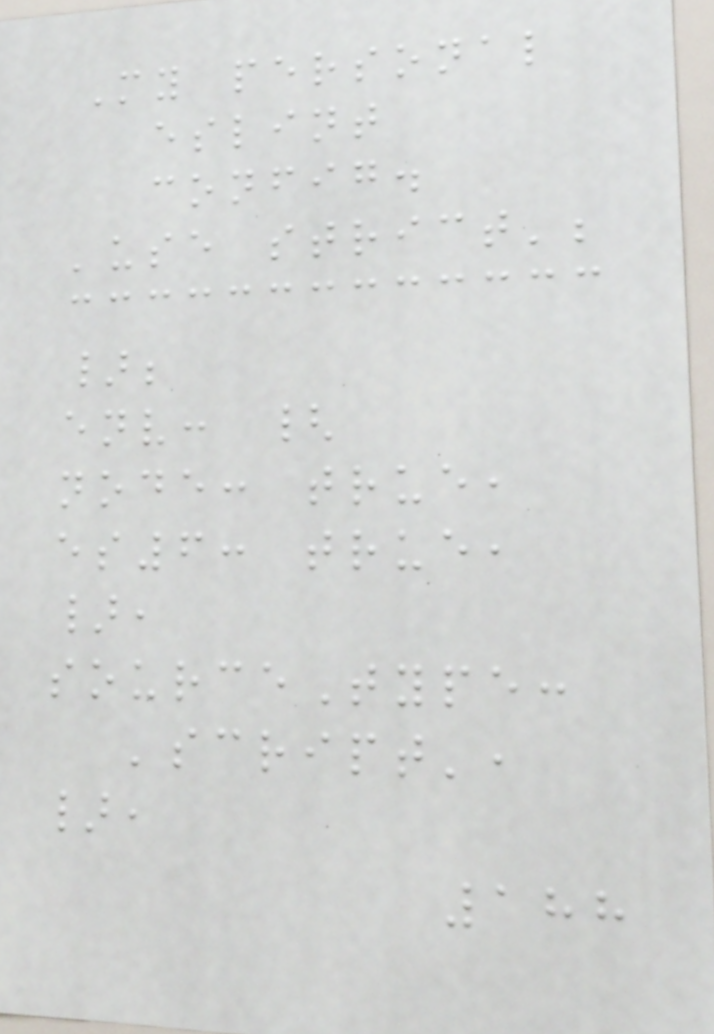My personal
eslint
config.
'use strict';
};
env: {
node: true,
es6: true,
},
sourceType:
'script',
},
188
